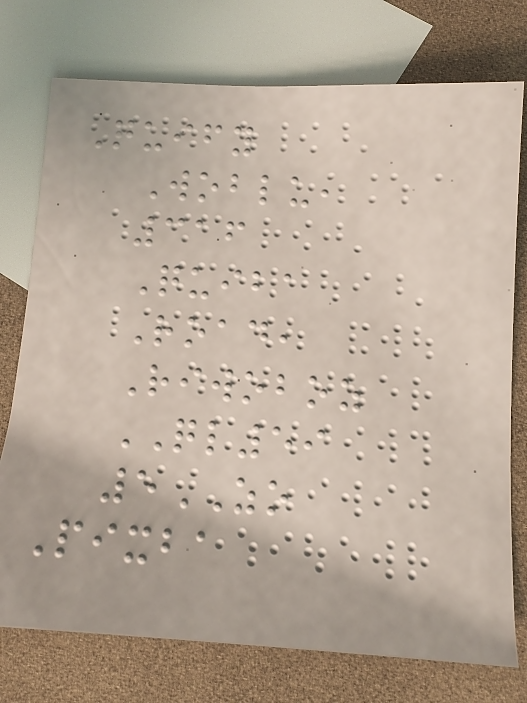Quify
Woblu,
316
Quiba
Road,
Riwoboz
QL59
5ZO
Pixba
